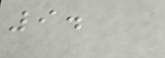9.
